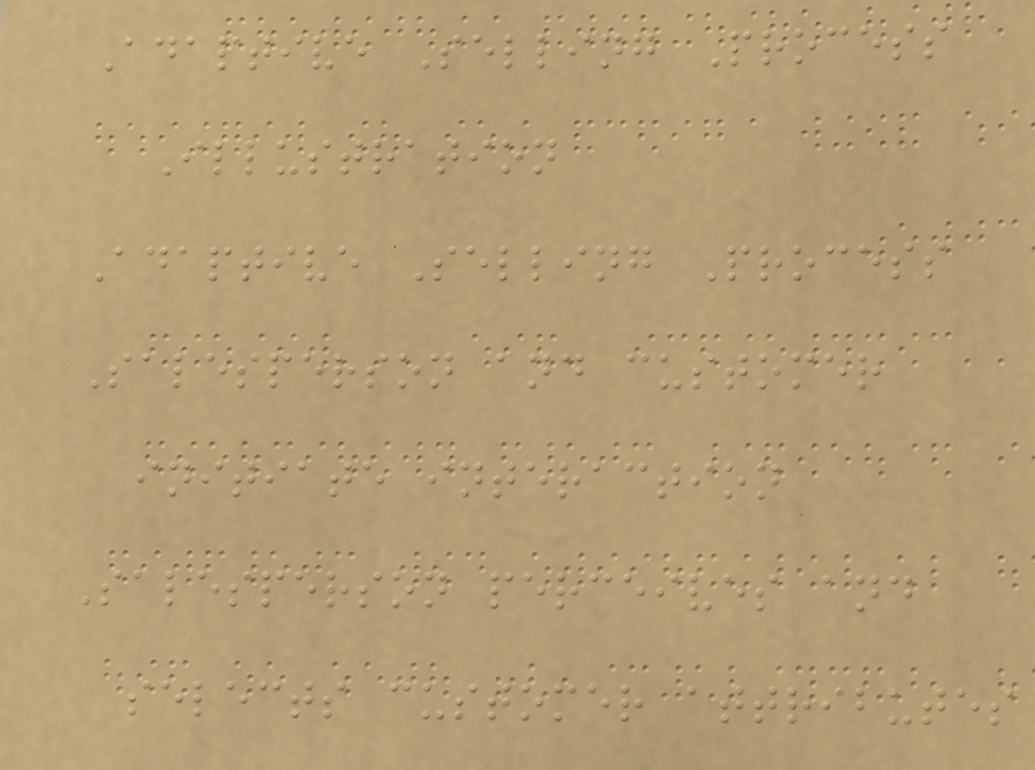Adaptive Selling Process
Illustration
Adaptive Selling Process
Salesperson and customer
initiate interaction
Salesperson perceives and
selects customer attributes
